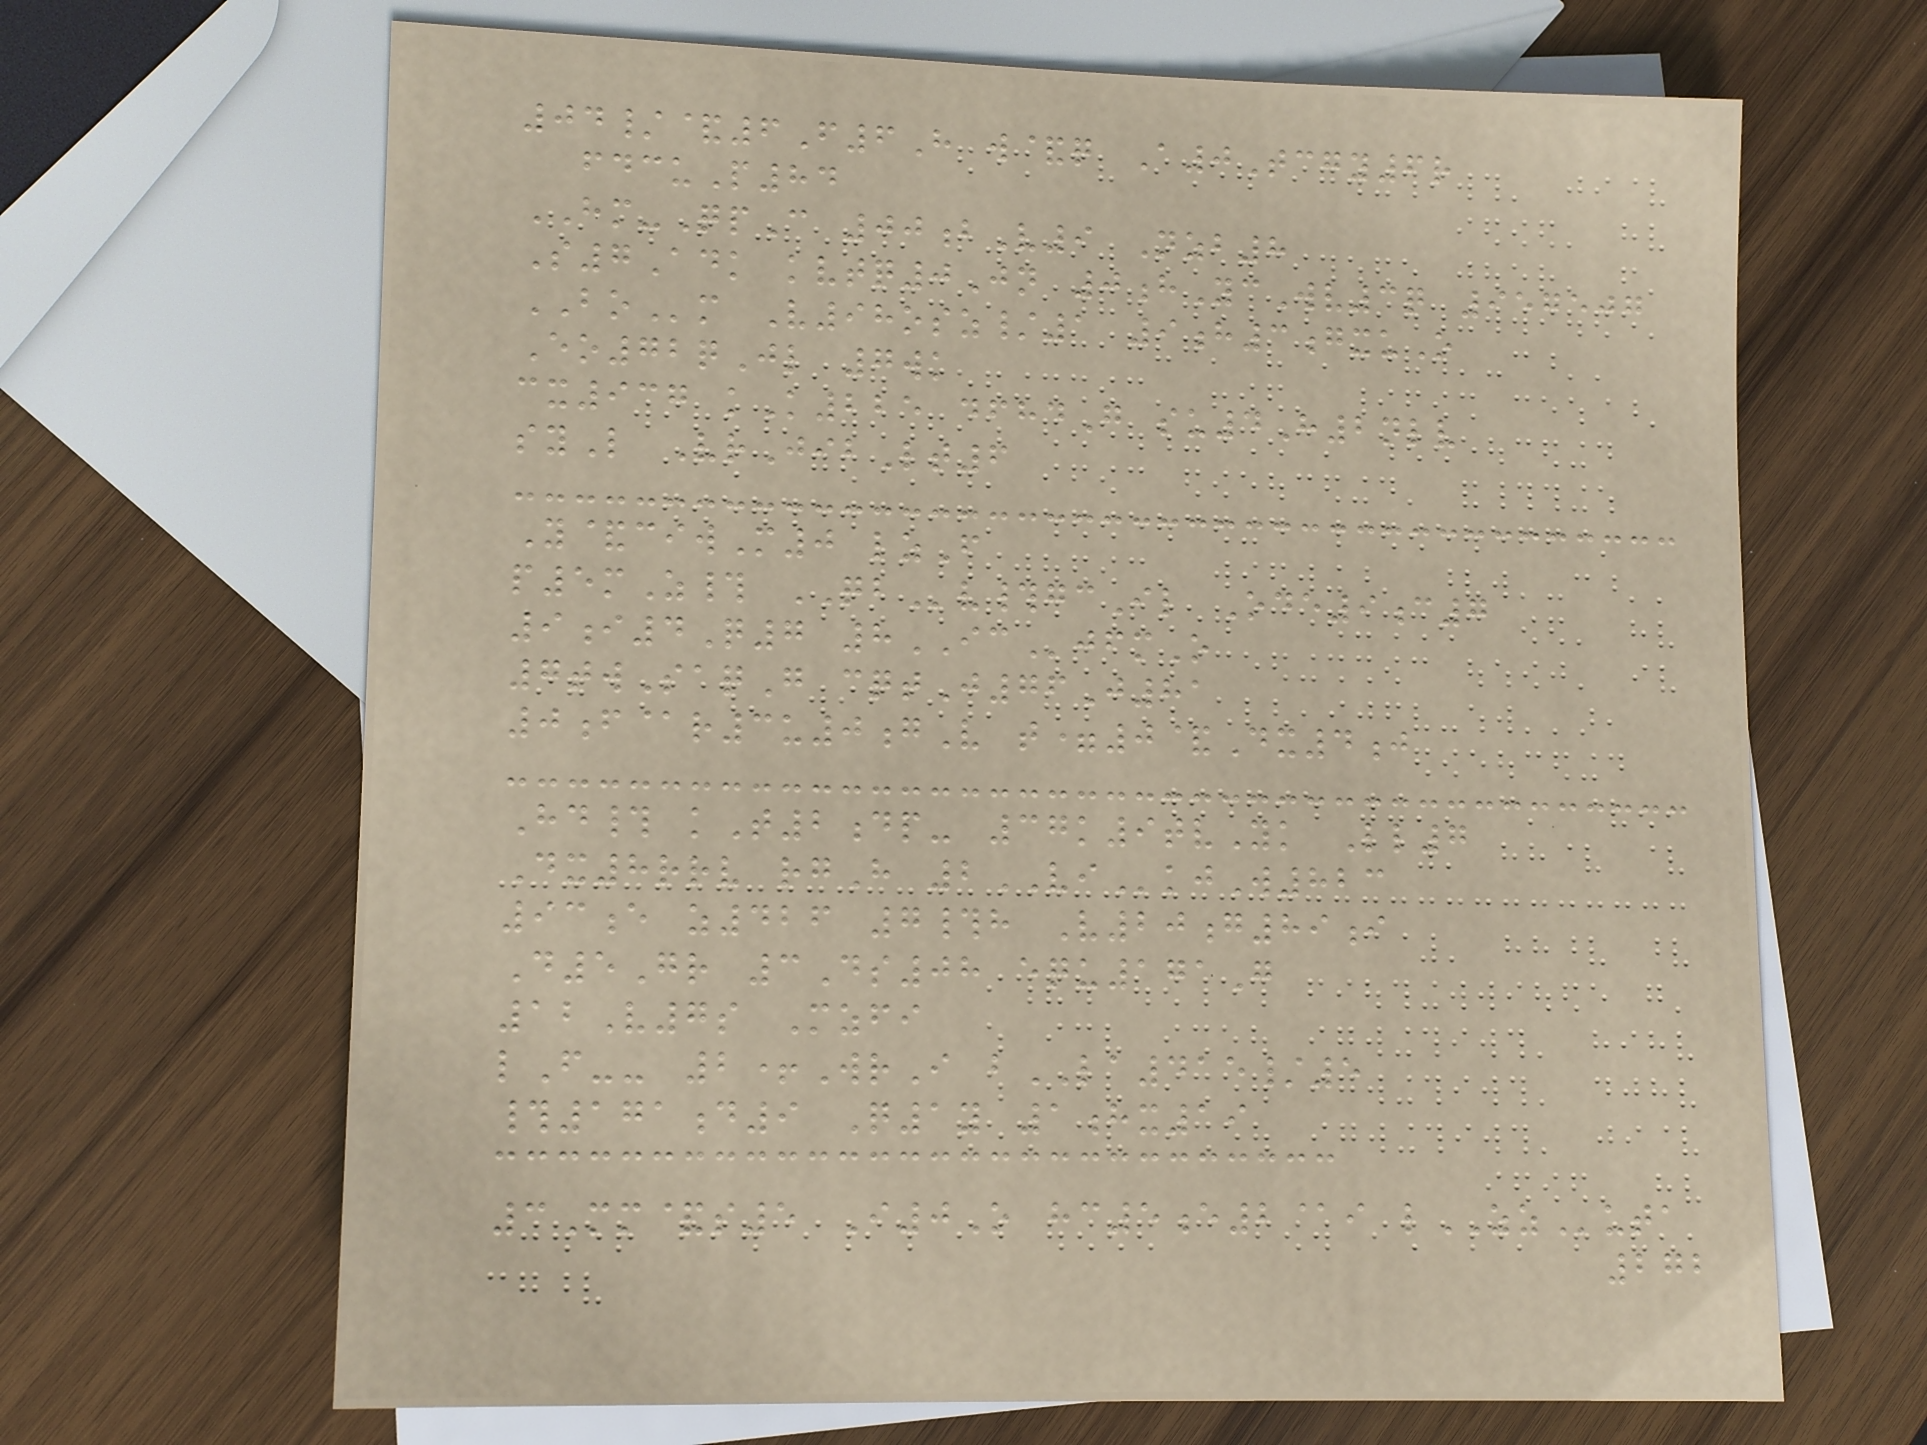04/&6F6H w&q A0Tcgy6r
fdcuP84
HM-QpC 00bV9 Nzb8
S7Adk kvtq0Jn 0hYcWv3q 957507
BOm V98osz/1 9h3gxuO
Eo72qJl 7wk
cx937 kK225 dfhdG su4H2nlv
syL VrJibLt6
Y&ciwM0 lzF
p5mZ# QBv#gcIl Ode9c7
9i4Q7 8ICjfmO
7twSaqG cqtJ76J81
0f@r3u0gV t=0&Dx4j
Hd# kT2dp- 37k9tvYk Ll7
Dx8rrv rgH 2VIkjW823
93e z426 7#h V20g89i
D5Gr 3Ds08 equ171G
12V7s Mzfi
lF-- 2+WrI bLA415/5
#171d9 Q1y 1hx19
3Mm&s5 I0O hc5e2@i lZZuta
272
